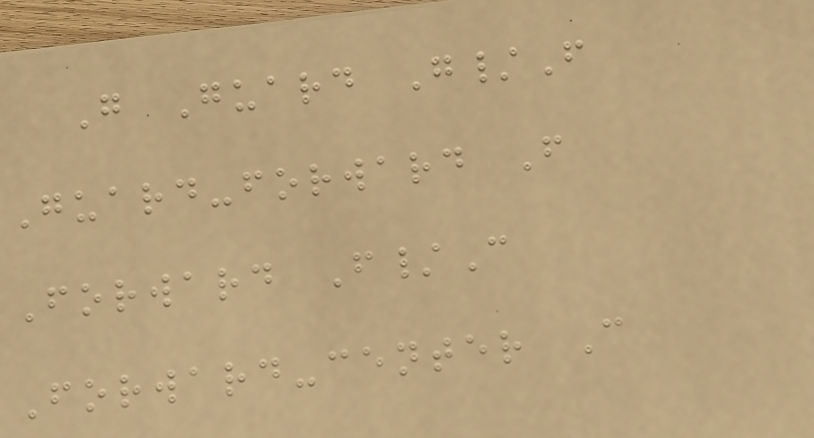G Guard G/F
Guard-forward F
Forward F/C
Forward-center C
